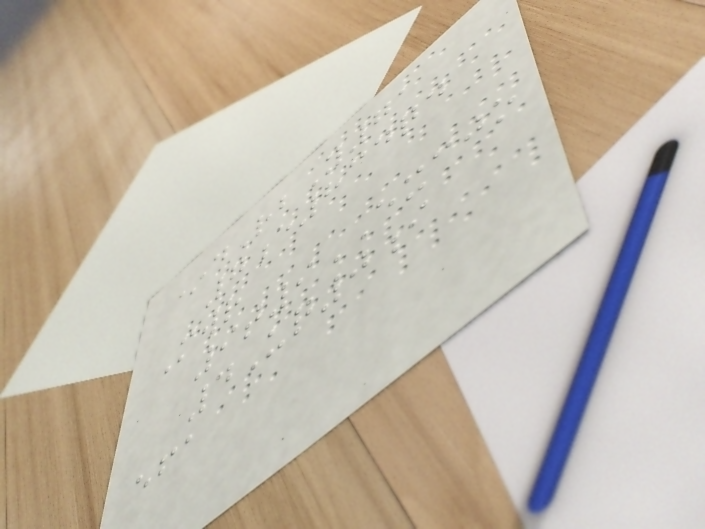*dRbY71
7e834qd
Mwr
9t9EXCJO
4Uq0i
efa
